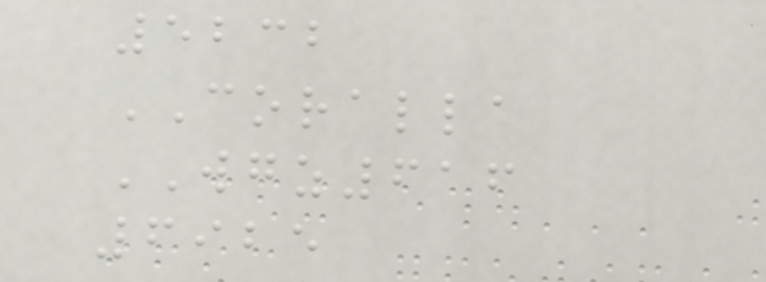5232
CORALLA
WGZ616
6925
